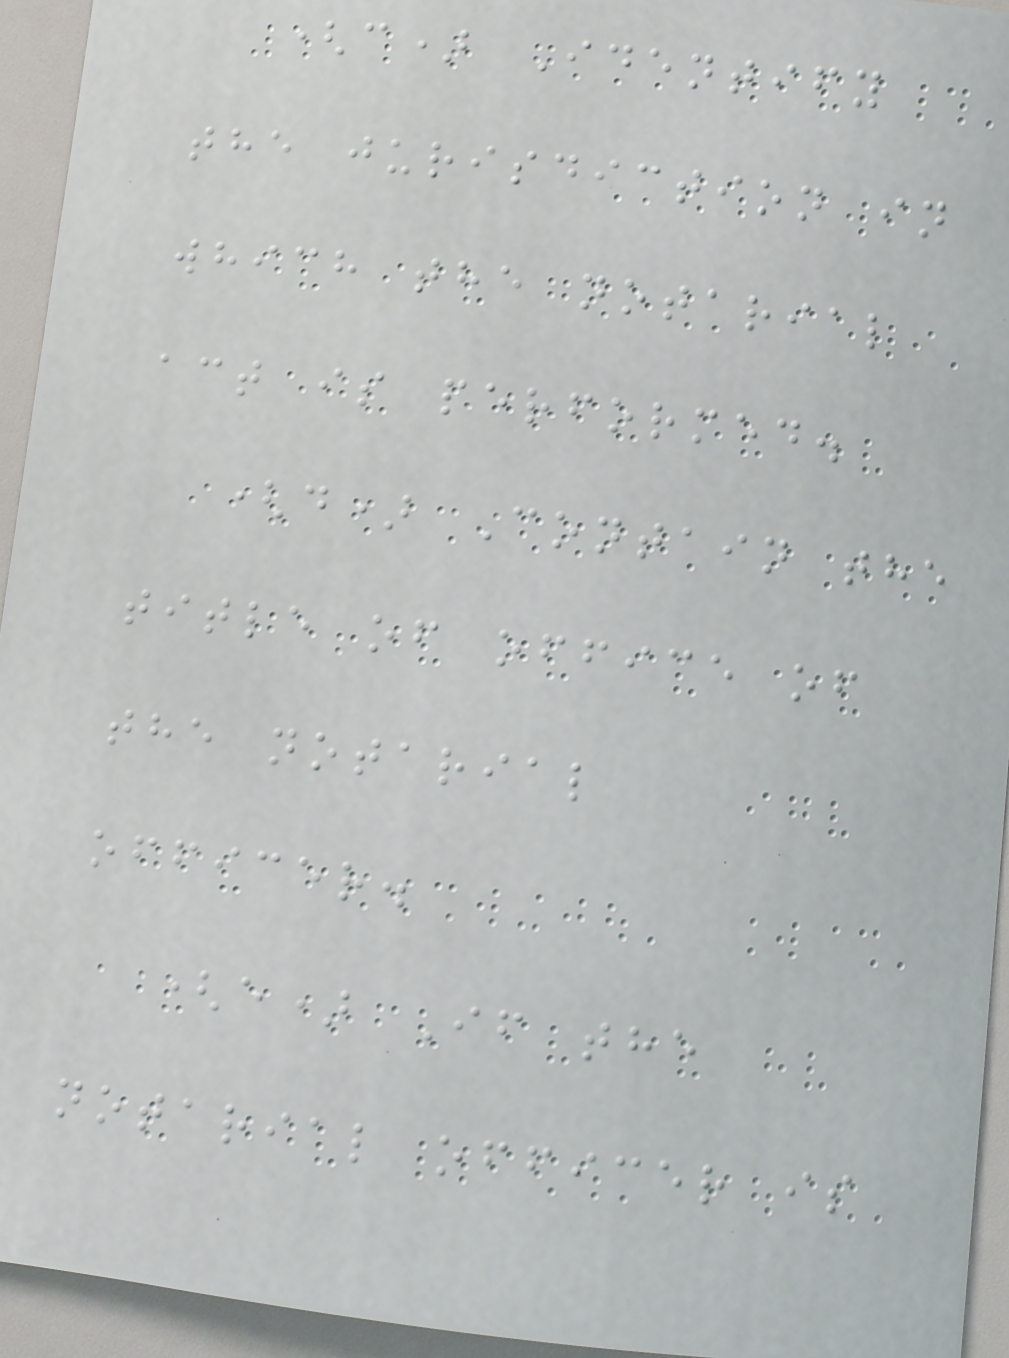(c) Identify
the jurisdiction in
which the notarial
act is performed.
(d) Contain the
title of office of
the notarial
officer.
(e) If the
notarial officer is
